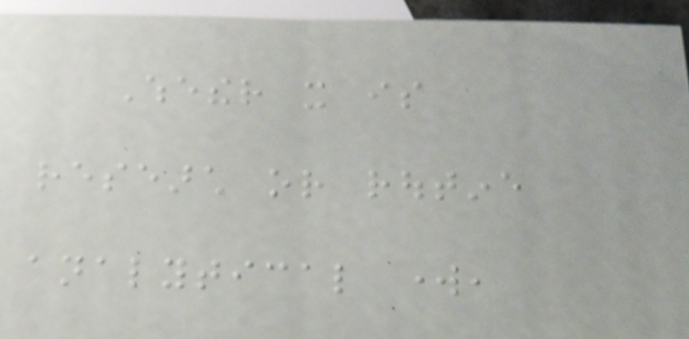Whether it is
research or routine
analytical work,
